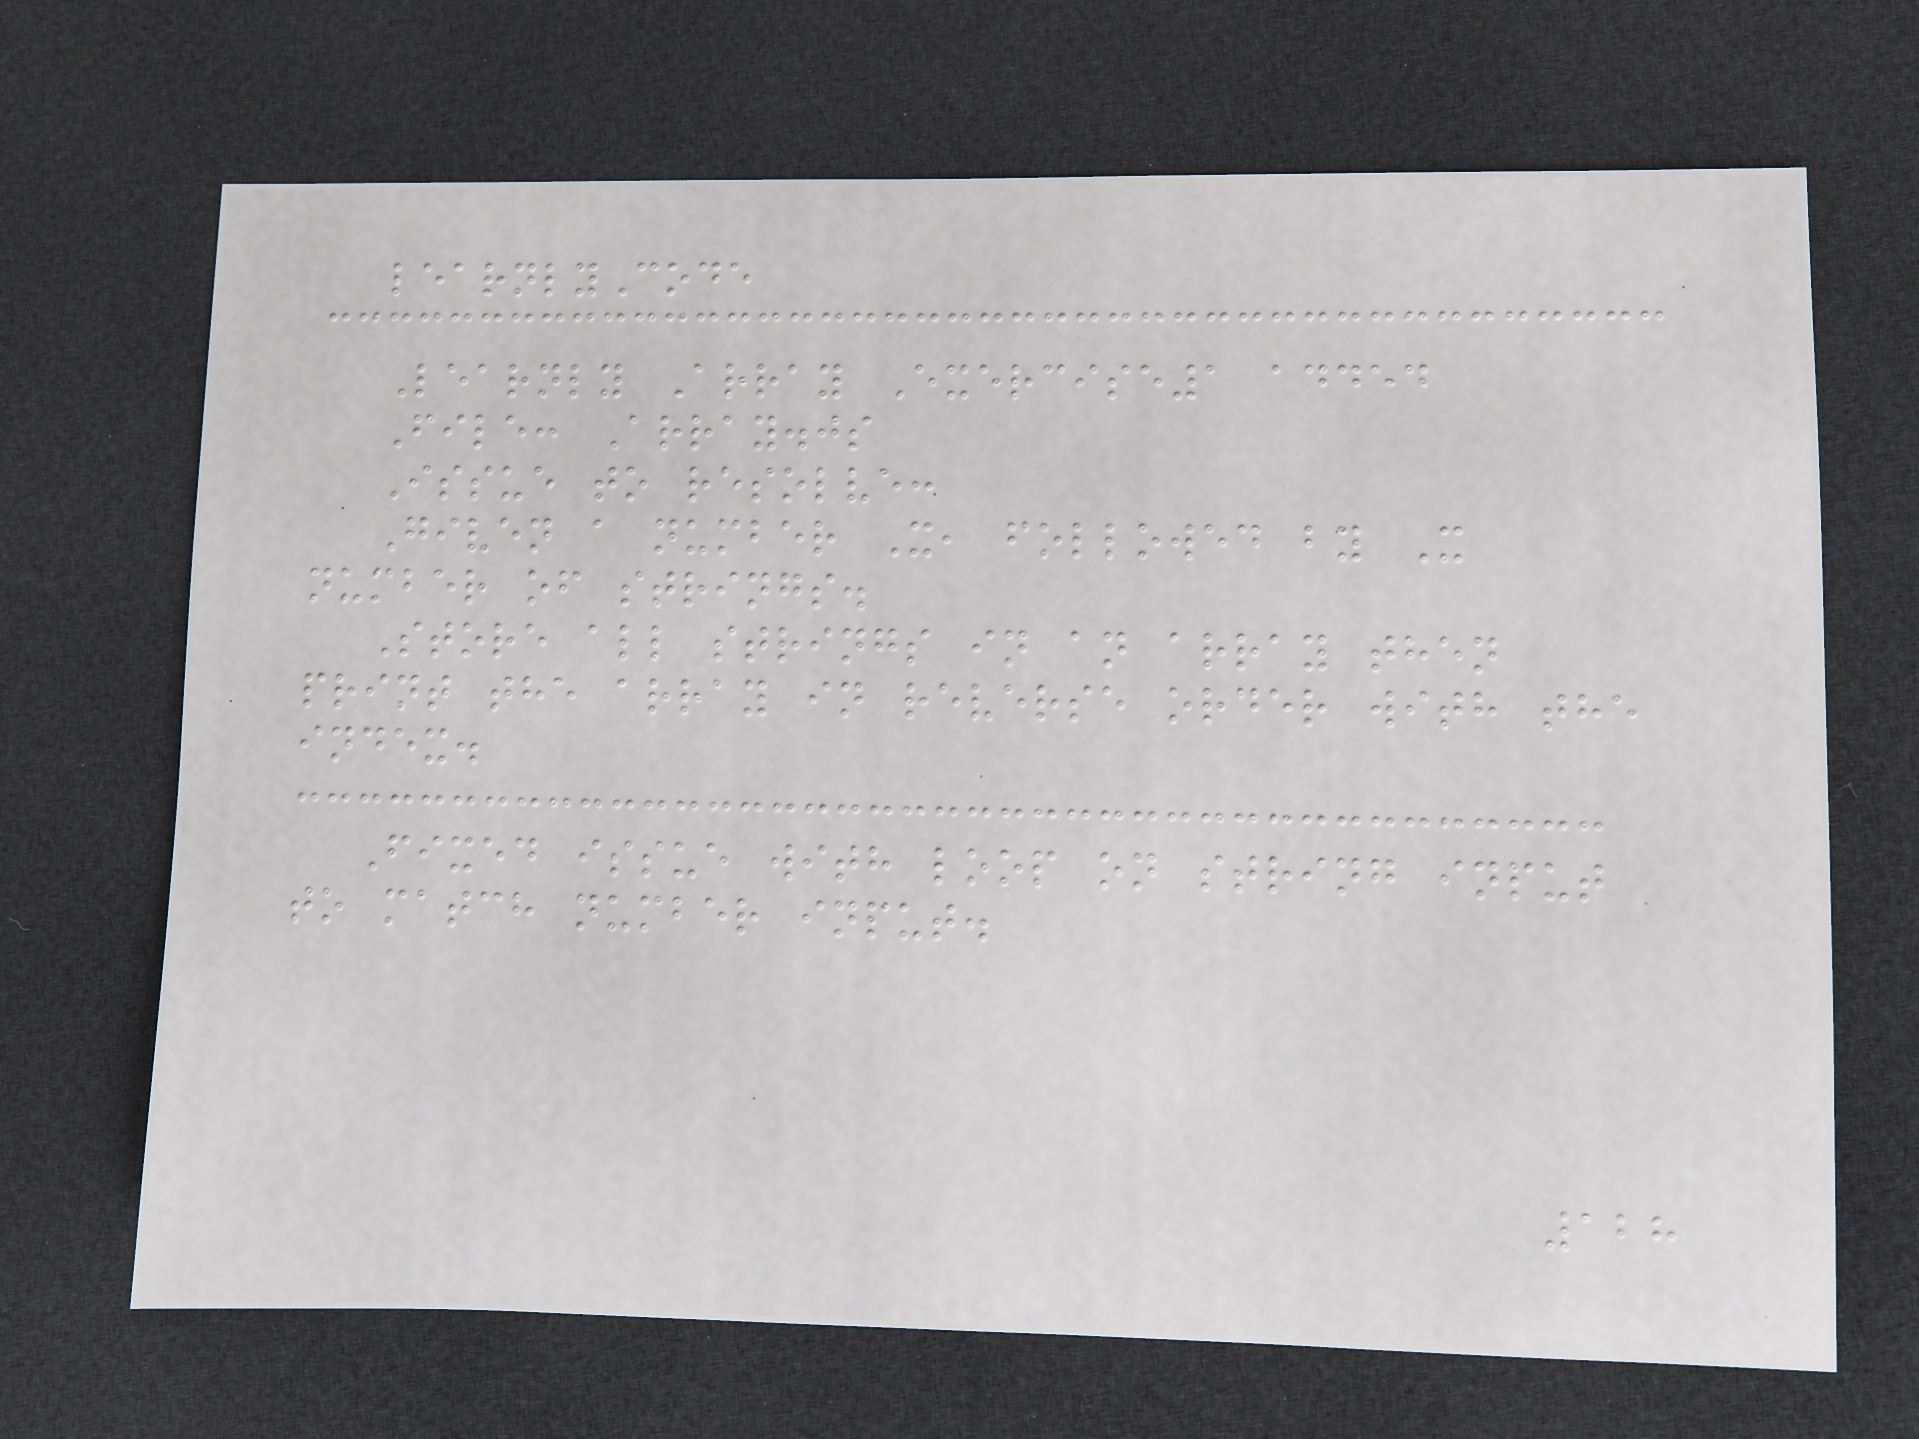learnlyCode
Learnly Array Exercise1 added
File: Array.js
Issue to resolve:
Given a number X, followed by X
number of strings.
Store all strings in an array then
print the array in reverse order with the
index.
Fixed issue with loop on string input
to match number input.
128
